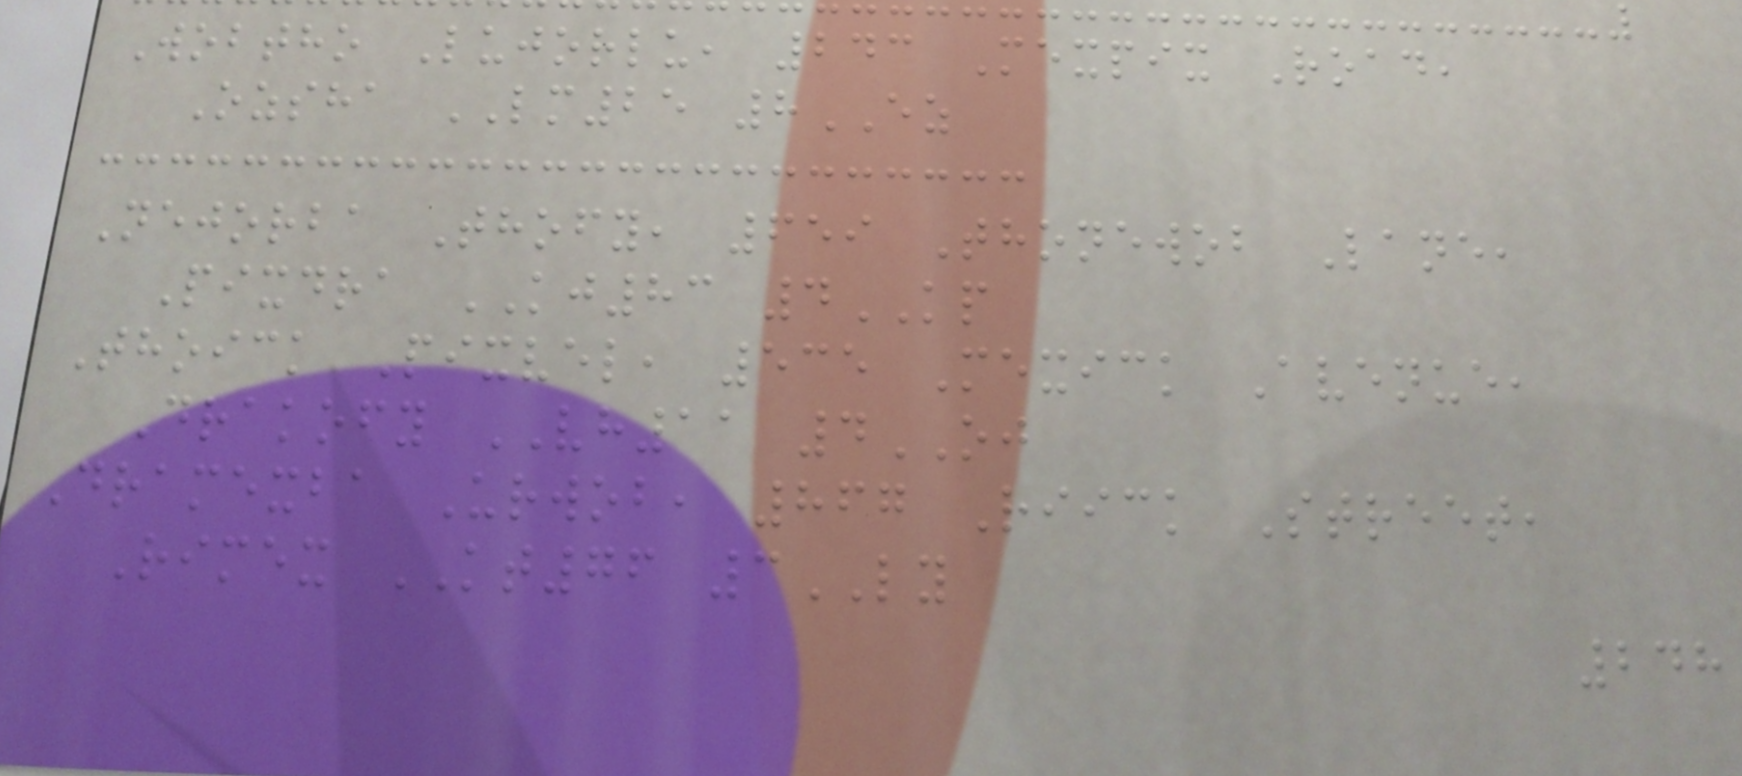Wobtho Lujorlu, 243 Mexpix Road,
Ozsha LM25 8EZ
Nejorba Thofy, 659 Thonewob Lane,
Pixdra KJ83 4KP
Thoick Pixvel, 535 Mexick Avenue,
Drakofy VH11 4OJ
Dramexba Urwob, 867 Riick Street,
Rimex KT76 3LY
248
